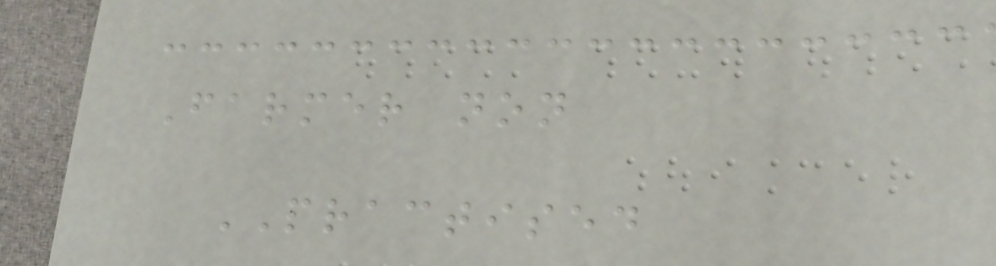Farmer non
PRACTISED
